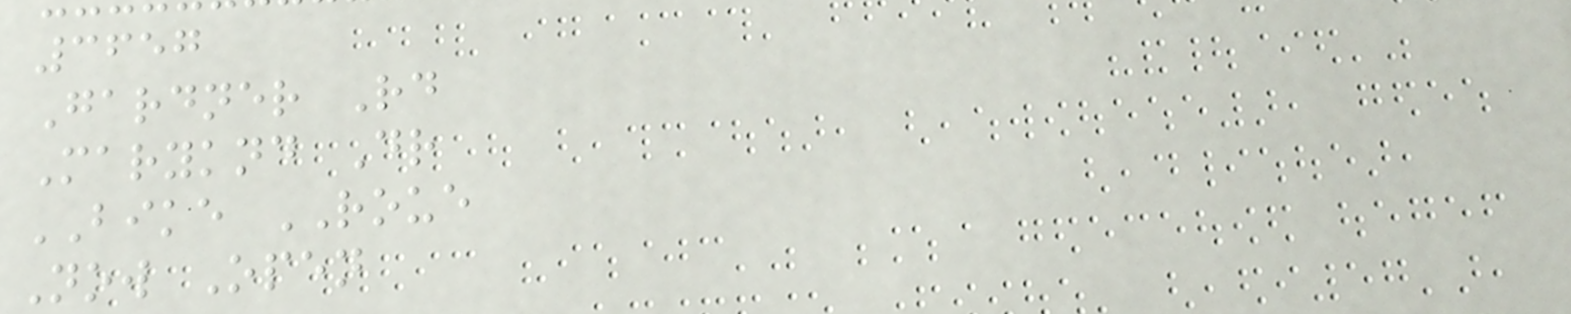3657
Gardner Rd
Maryknd Dr
BIKE ROUE
Now Open
